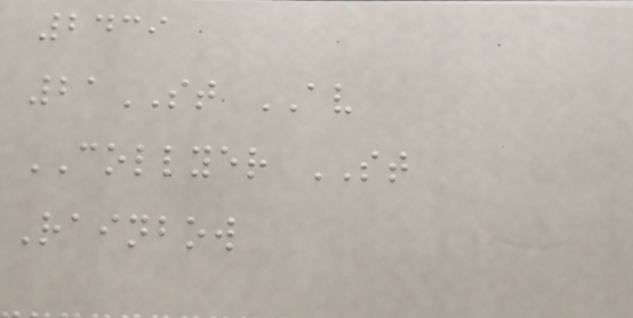2439
21ST AV
COLLYER ST
Rainbow
